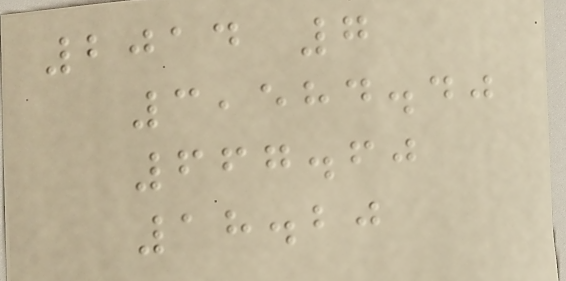2014 7
3,584.40
667.60
18.20
